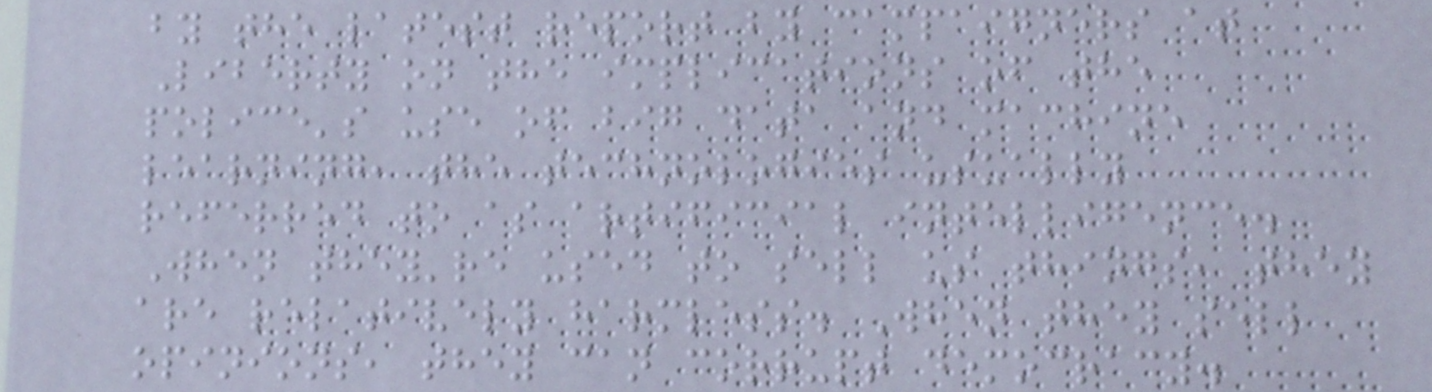by the latest report by campaigners at
Liberty on the implications of the
police's use of big data and machine
learning, the technologies usually
referred to as artificial intelligence.
When they're used to sell us things, they
are relatively harmless. When they sell
opinions, they can corrupt democracy.
